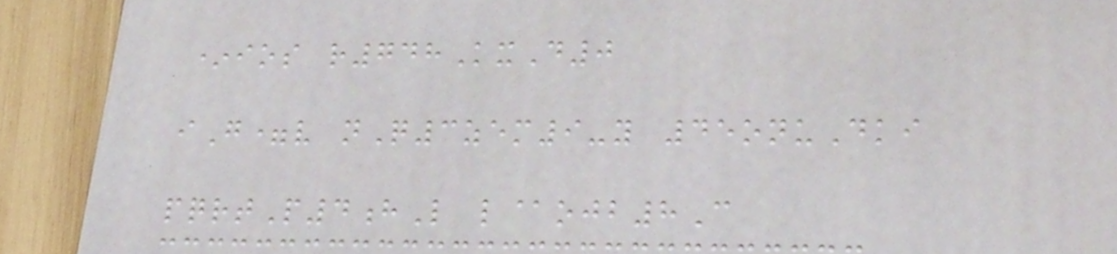*ios r748KxD0
iG=v nQ3zem9-y 45onuDki
pqrtP4hL l@ojb8C
